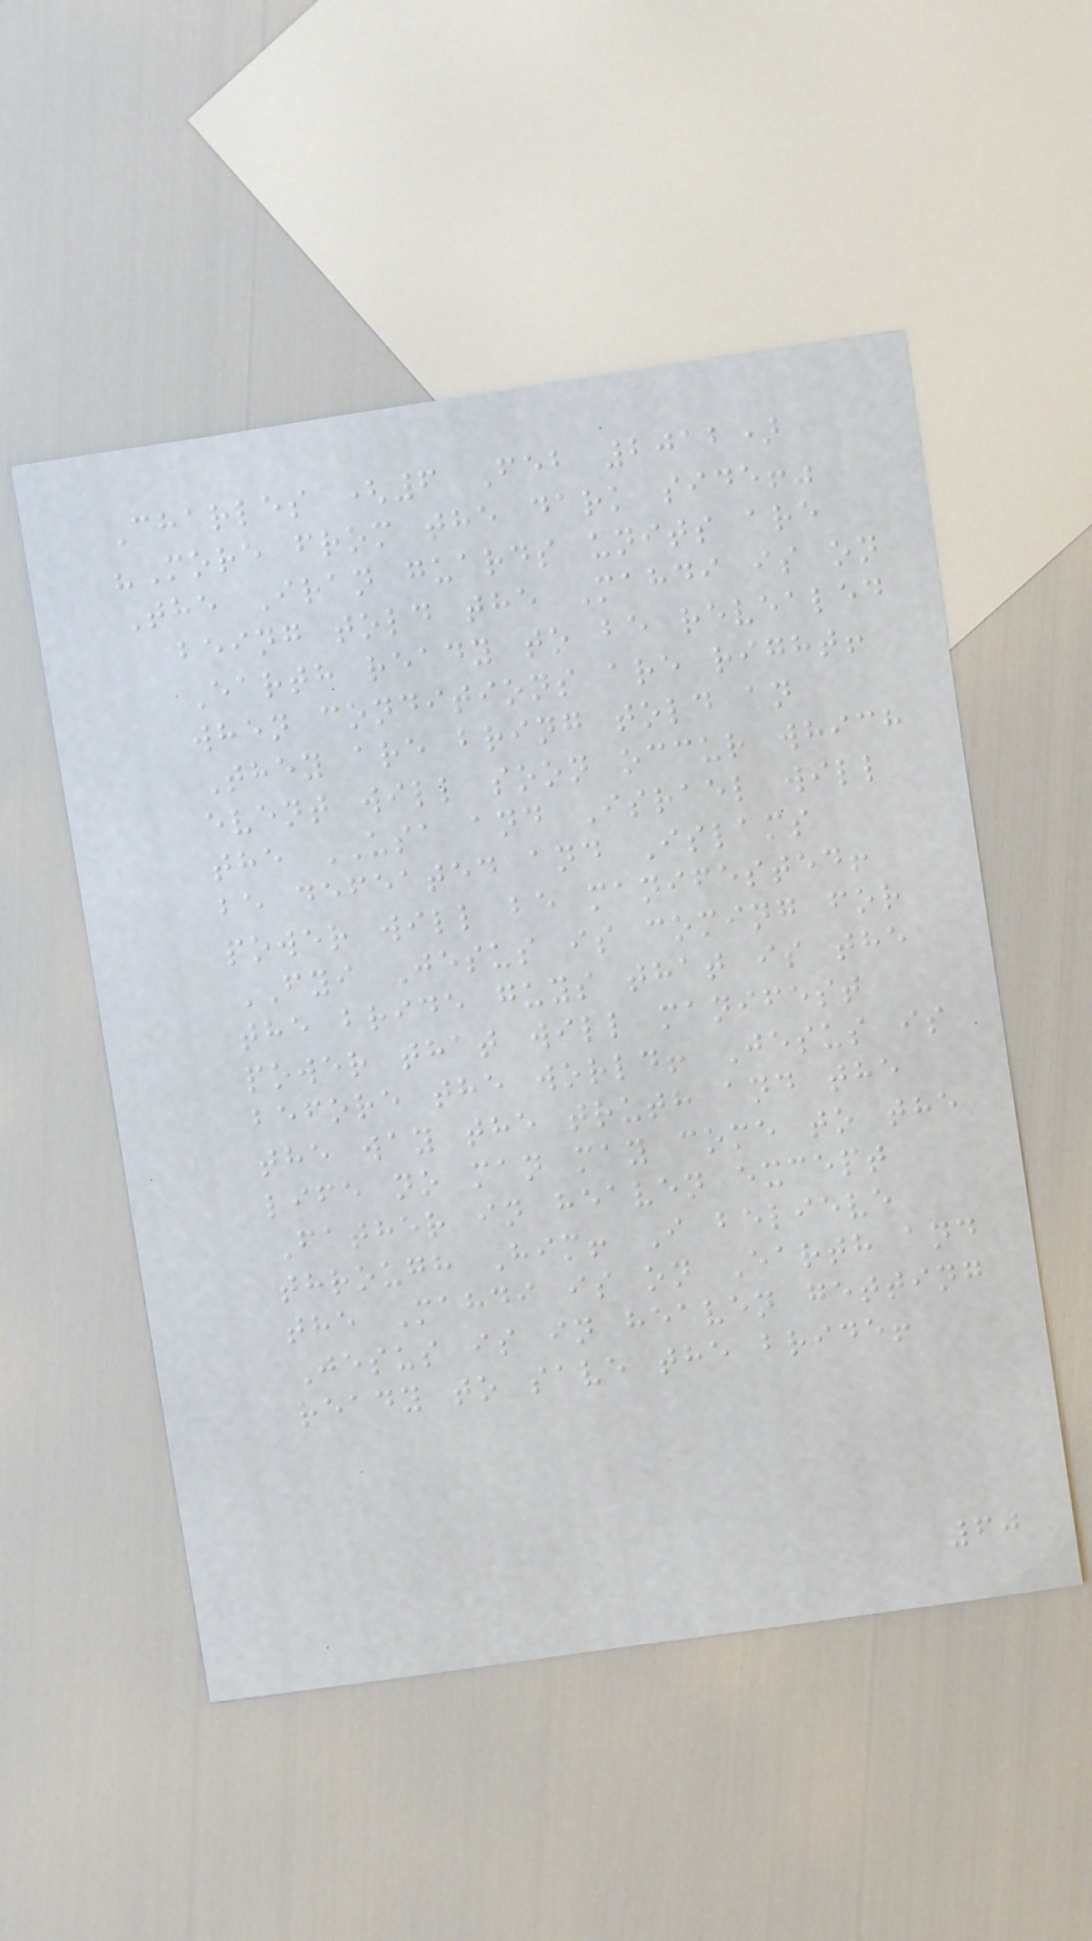Charles (6 Feb 2012)
"More from the dark side!"
The Iran guards units are
being told the Mahdi is on
Earth ready to be revealed
when conditions are right!
They are bring told an
event will soon occur which
the USA and Israel will
be defeated and Islams
power will be manifested!
FYI Jesus is coming for
the bride guys that is the
power that will manifest
before the world! Jesus is
the way the truth and the
life no man may come to the
Father in heaven except
through Him! I believe
the Mahdi is on Earth and
Jesus is in heaven getting
ready to save the bride!
60
